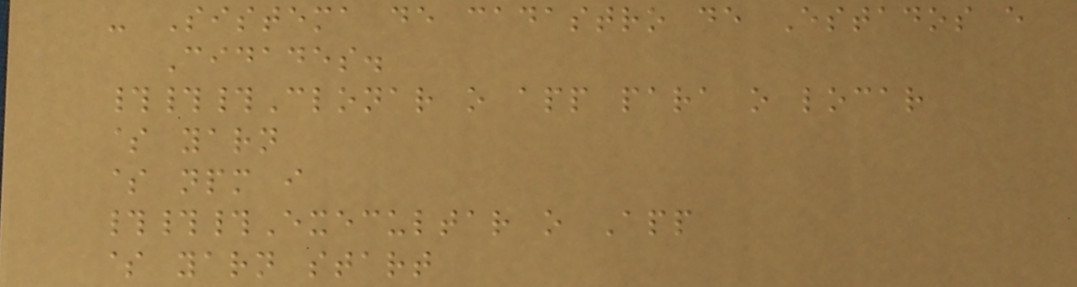- Sistema de cadastro de Estados e
Cidades.
###Clonar o app para o locar
$ yarn
$ npm i
###Execultar o App
$ yarn start
